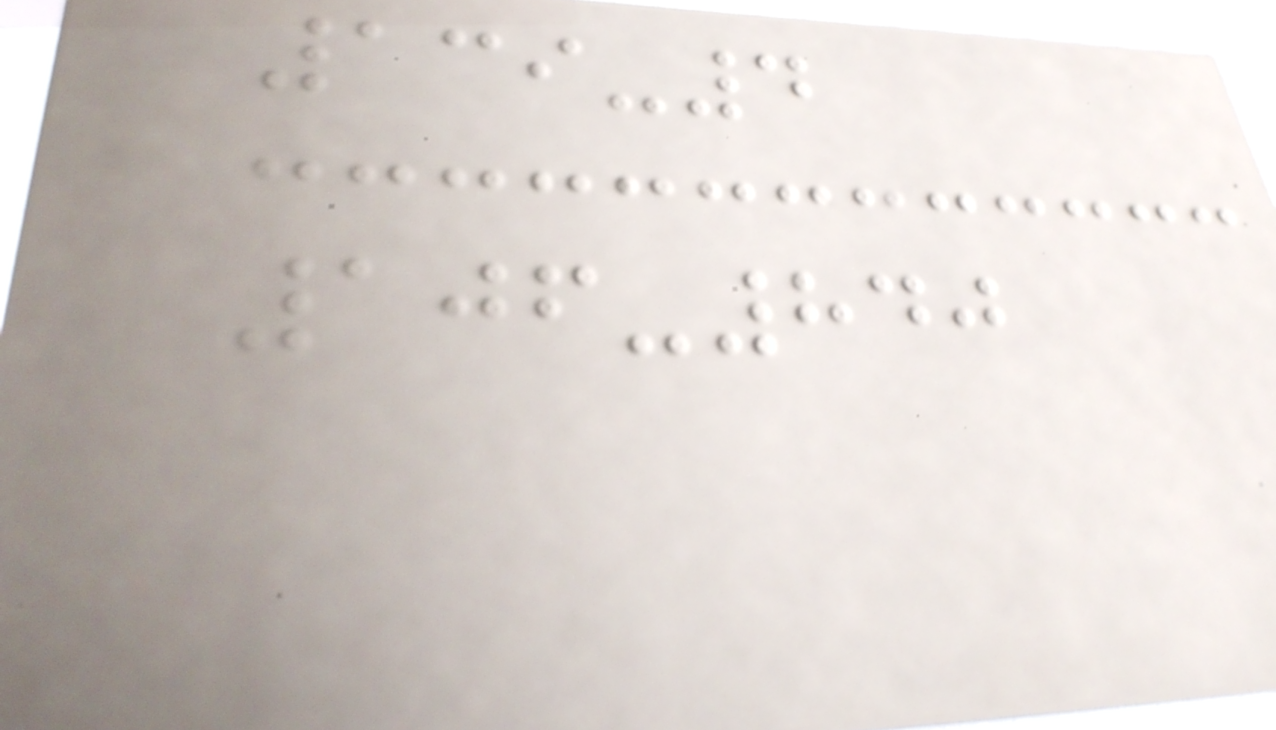139-4
106-840
